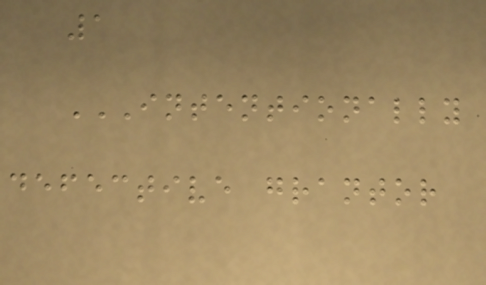1
INTENTIONALLY
DEFECTIVE GRANTOR
